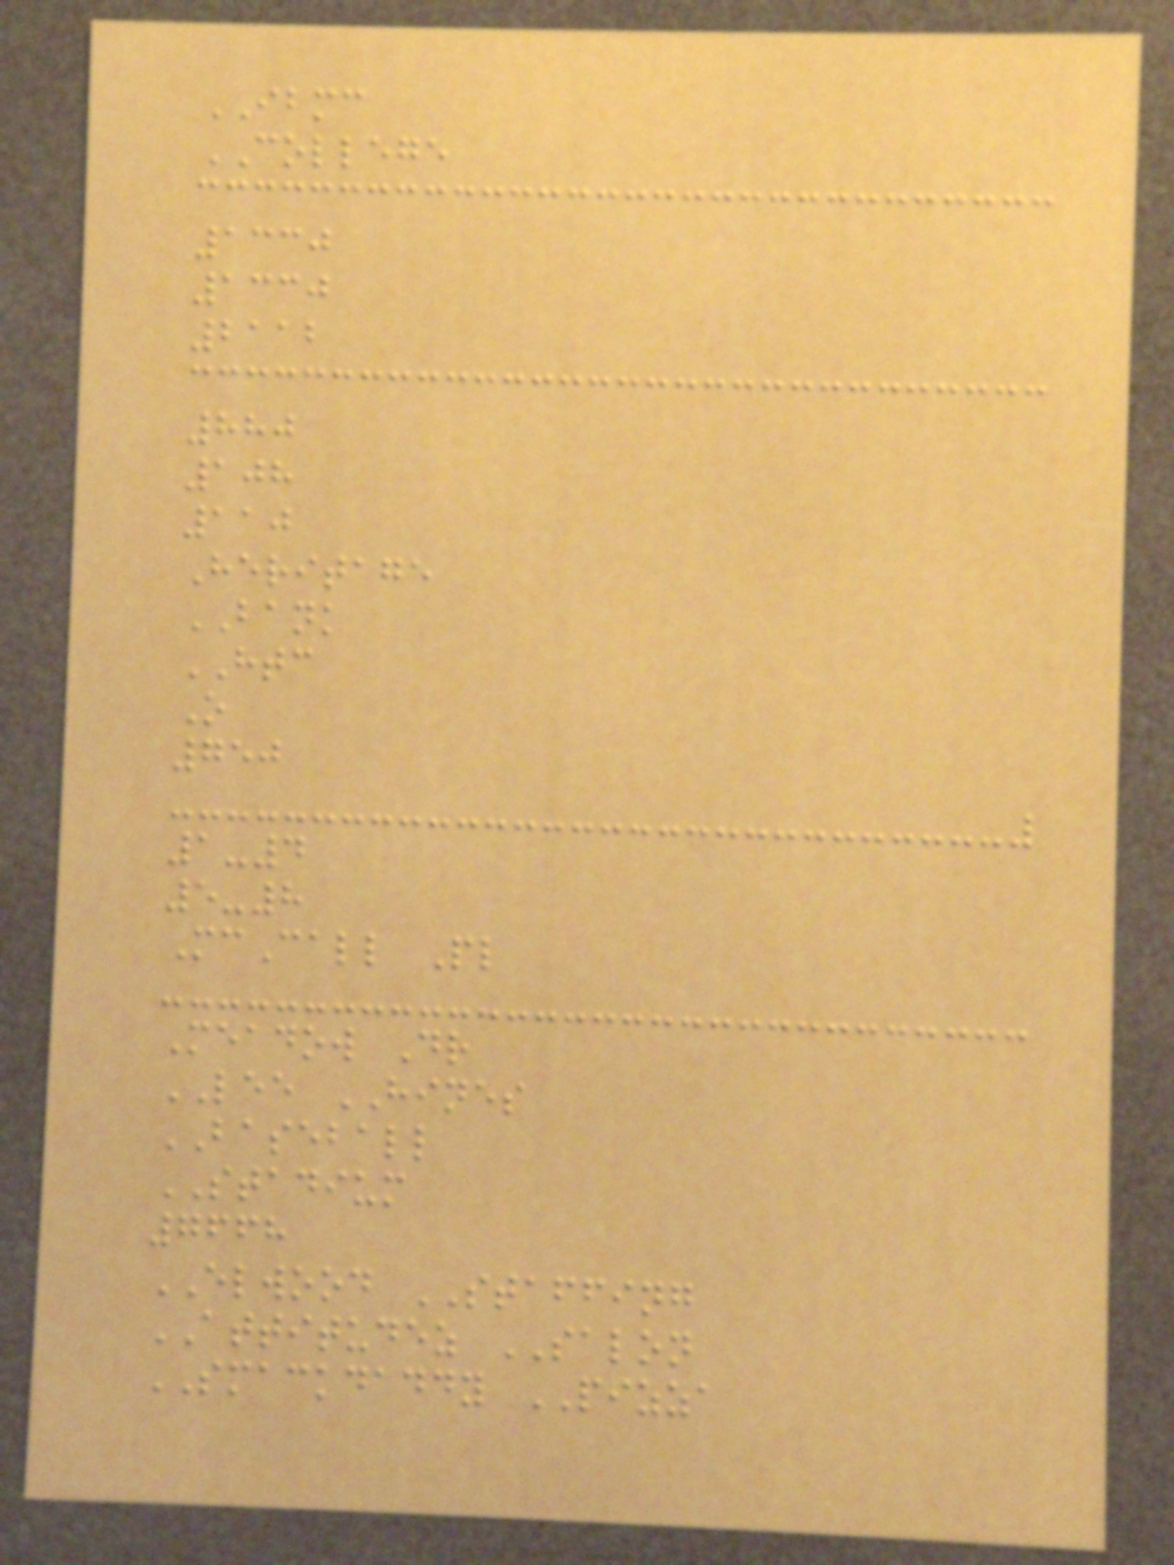IBMC
COLLEGE
1330
1330
2112
880
108
110
Heritage
BANK
HTC
O
750
1-4
5-8
McCall Pl
Meadow Dr
LEE HINES
BASEBALL
STADIUM
7668
ELWOOD STAFFING
ATTITUDEZ SALON
SMACKDADDY PIZZA
